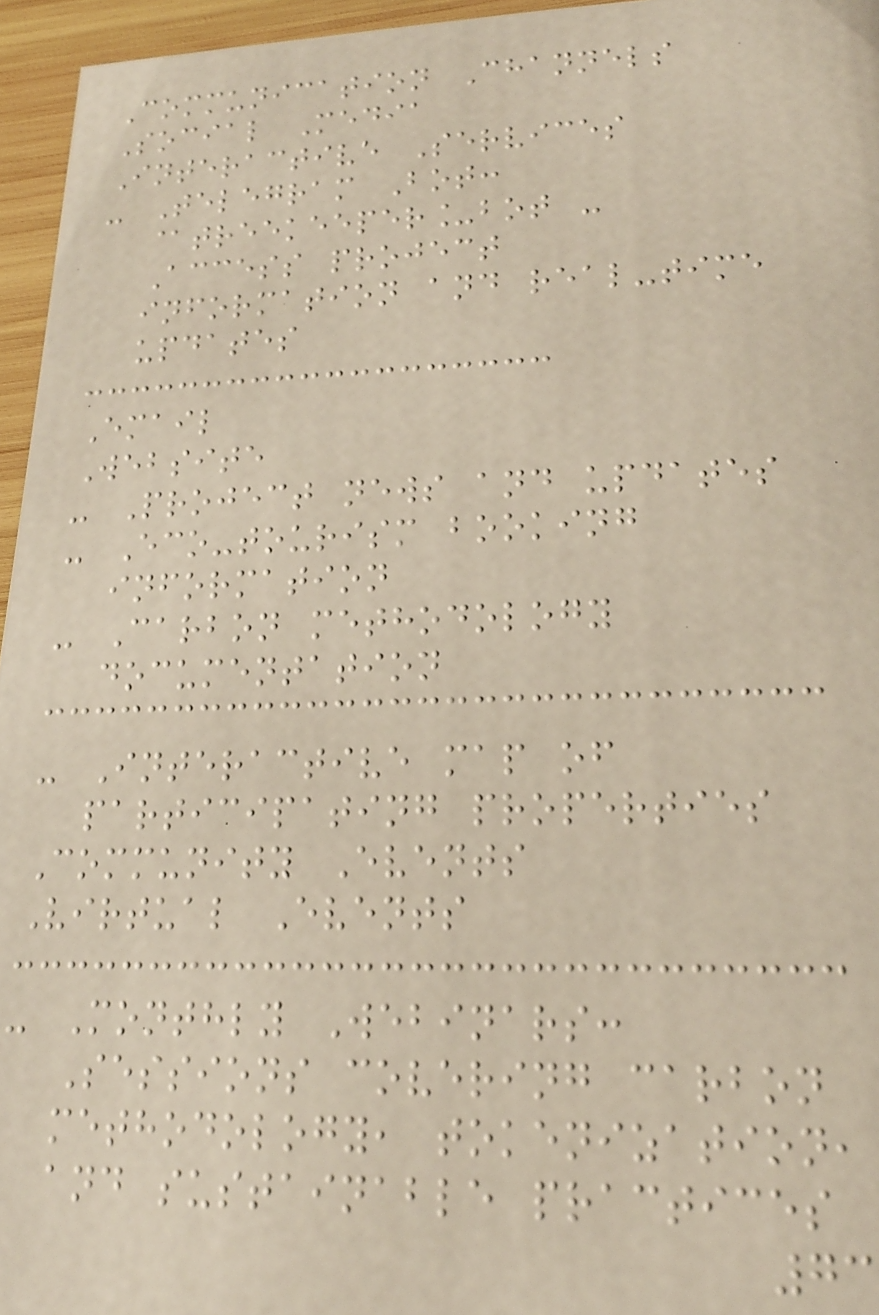Communication Channels
Social Media
Interactive Services
- Telegram Bot:
@treekeeper_bot -
Access project
information and real-time
updates
Email
Website
- Project news and updates
- Eco-tourism booking
information
- Carbon methodology
documentation
- Interactive map of
participating properties
Community Events
Virtual Events
- Monthly Webinars:
Sessions covering carbon
methodology, tokenization,
and sustainable practices
73
